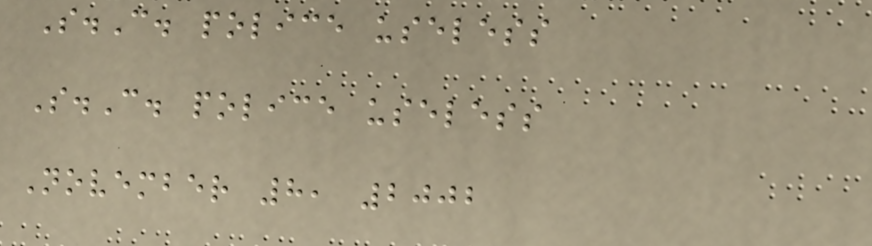S.C. police useless
S.C. police useless
November 8, 2002
